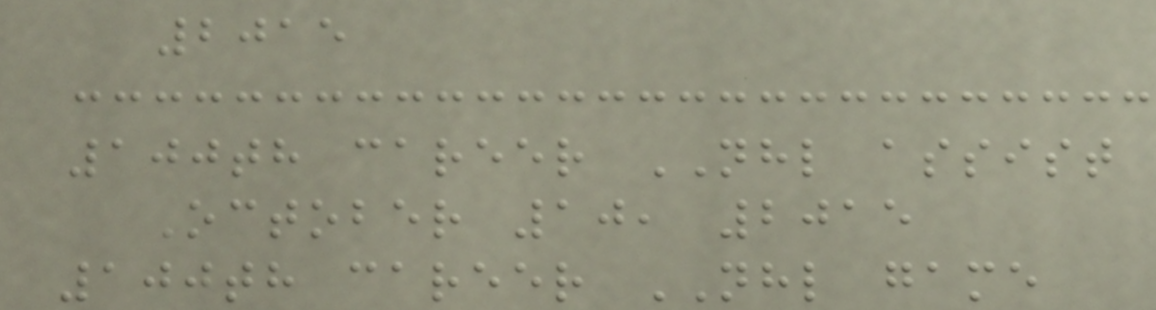2015
100th career NHL assist
October 10, 2015
100th career NHL game
